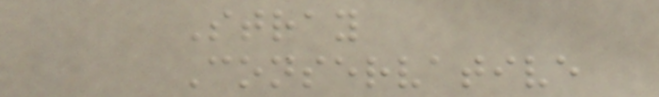Stray
Conservative
